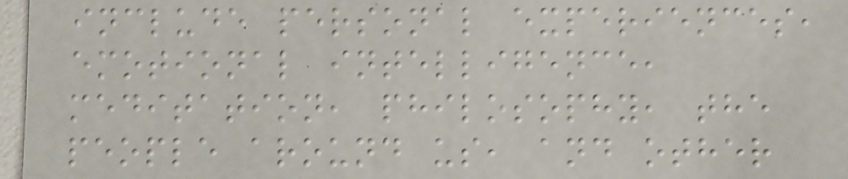include personal experiences,
emotional intelligence,
meditation, philosophy, the
people around us, and other
